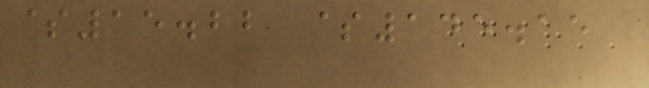$15.22 $145.15
